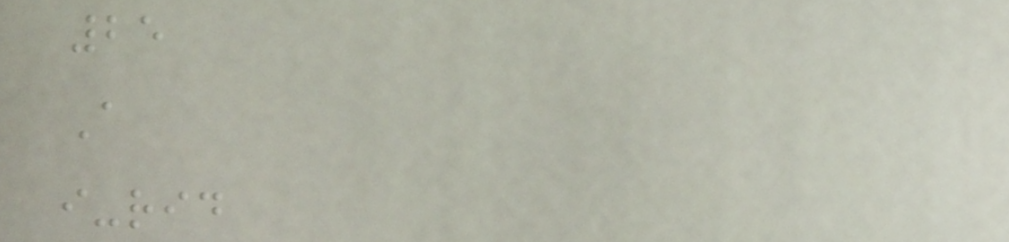25
A
i-rid
